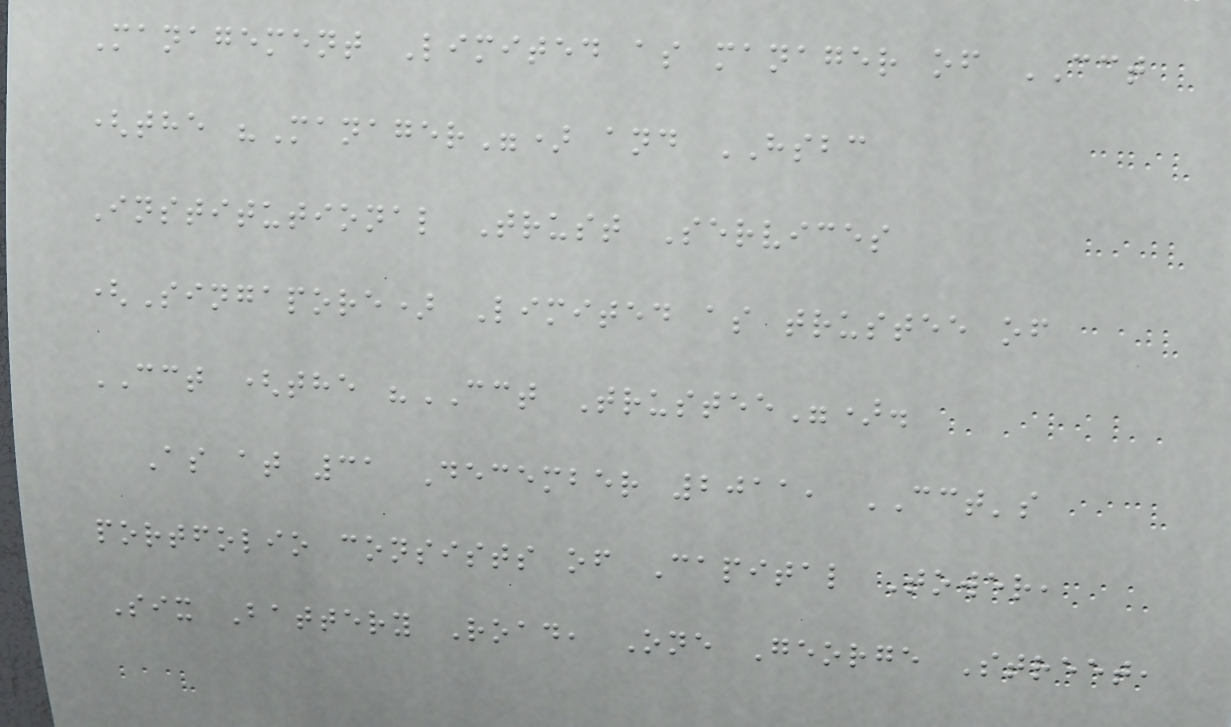Management Limited as manager of CCT
(the "Manager") and HSBC
Institutional Trust Services
(Singapore) Limited as trustee of
CCT (the "CCT Trustee").
As at 31 December 2011, CCT's
portfolio consists of Capital Tower,
Six Battery Road, One George Street,
